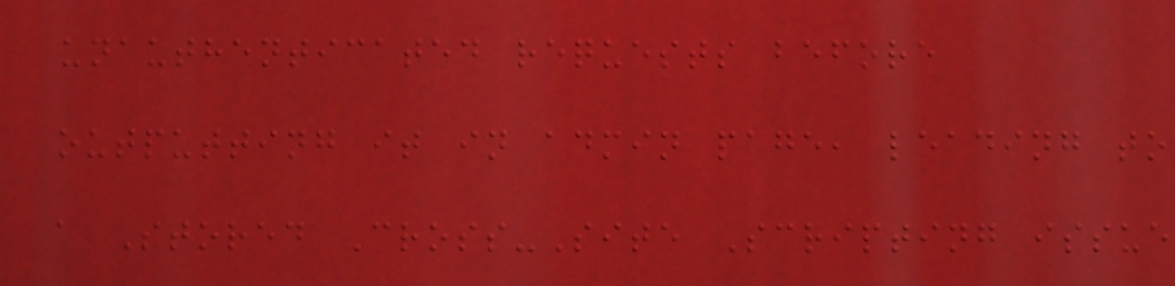unauthenticated requests before
outputting it in admin page, leading to
a Stored Cross-Site Scripting issue
